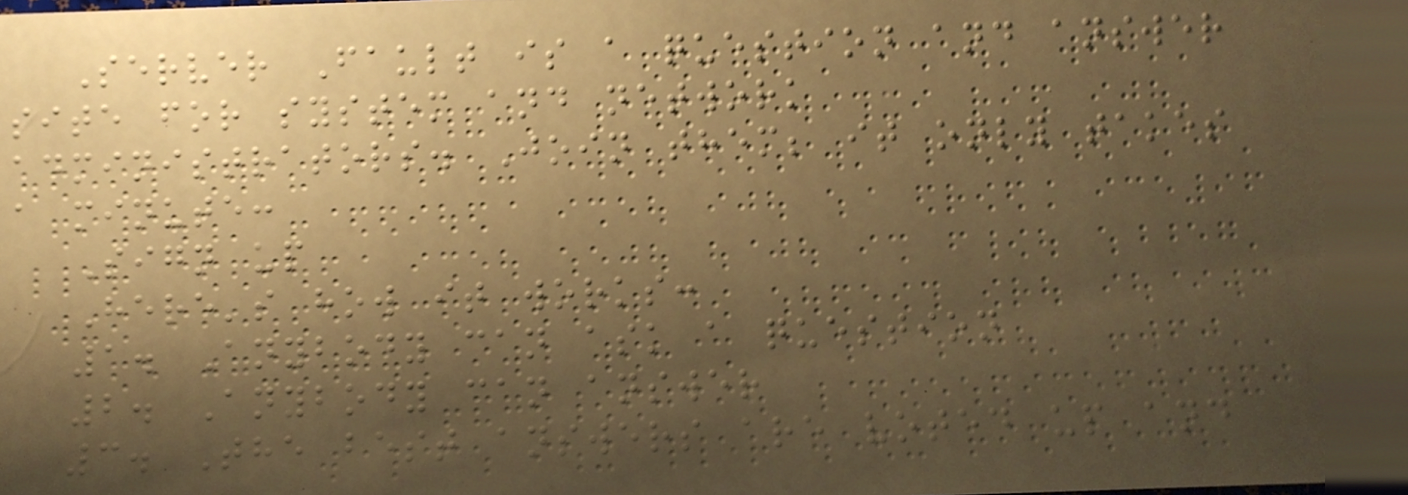Server Fault is a question and answer
site for system and network
administrators. Join them; it only takes
a minute:
Sign up
Here's how it works:
1. Anybody can ask a question
2. Anybody can answer
3. The best answers are voted up and
